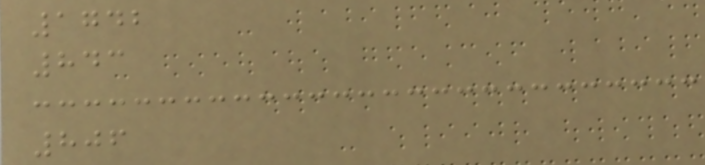1742
843
806
